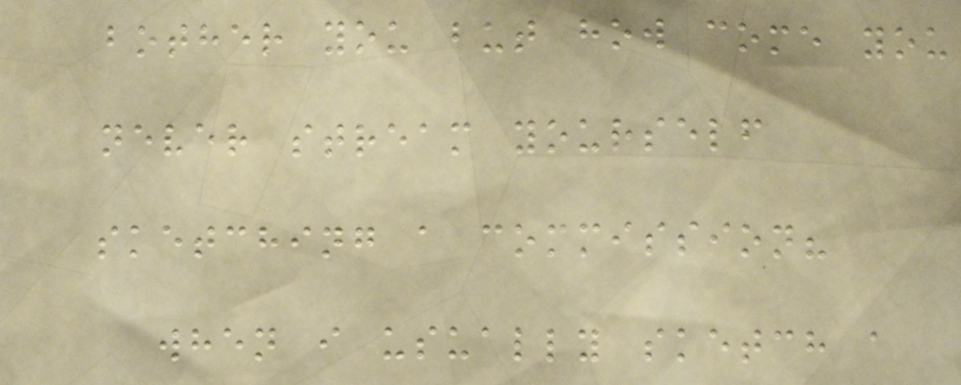bother you but how come you
never stream yourself
sketching a commission?
when i usually sketch a
